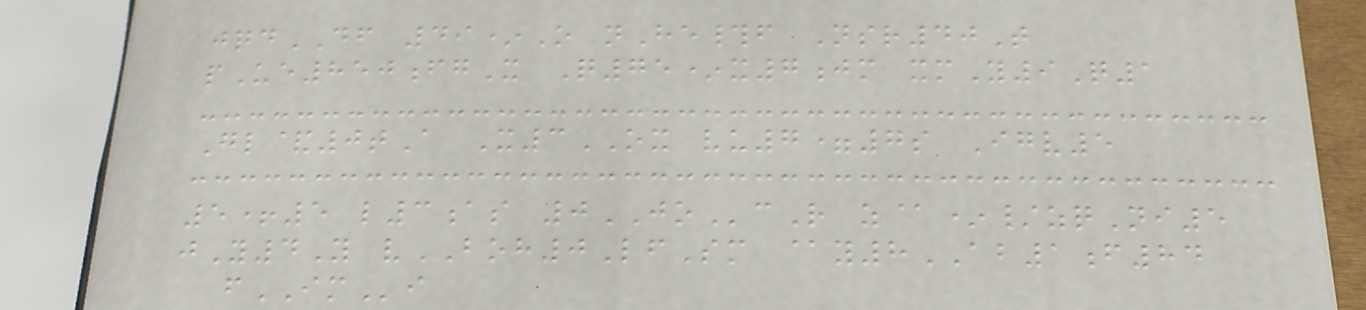jqdDF 49*O nHe#f Nsr40T
pUe850fgX Q75*x7jm xmY9Q1
Gl&0tA X3OX vu7=7s Igv5
5+5 l3as 0JOcR z@*/zqNi5
jY4Y vBOH0LfSm @y8AB1f84
fIMi
